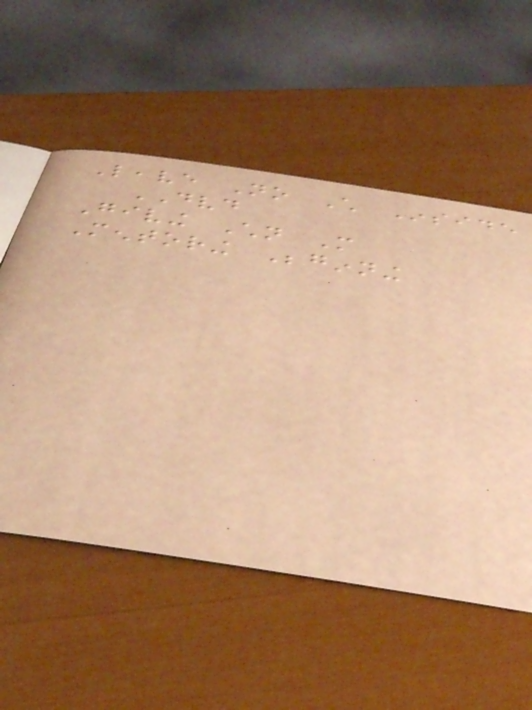Leave No Child Inside
DVD
Giving Children More
Mentoring Beginning
